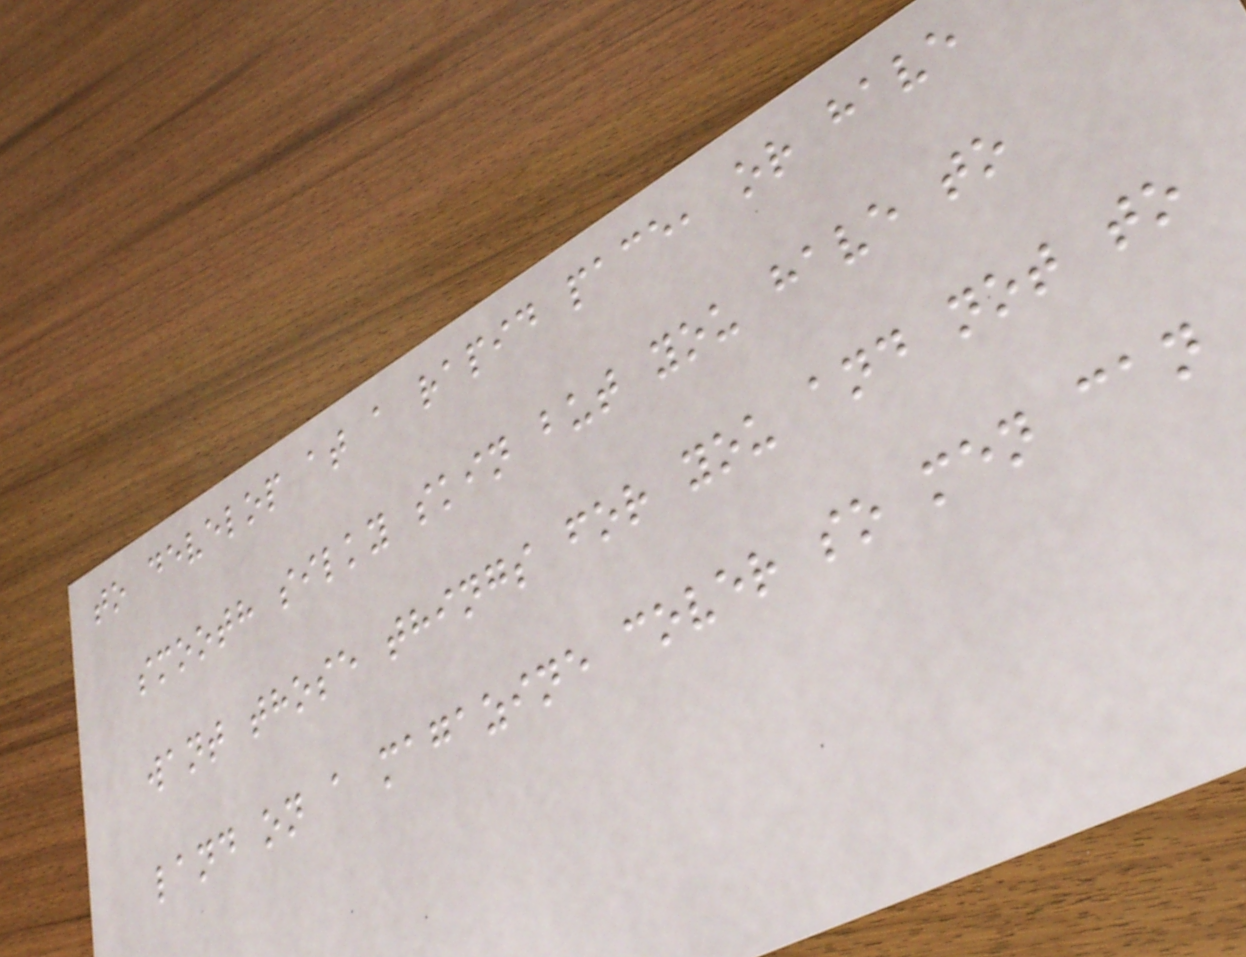to develop at a rapid pace, or have
smooth silky skin but you have to
want those things for you and not to
land on a magazine cover so men can
